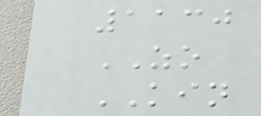1130
ZO
KIN
